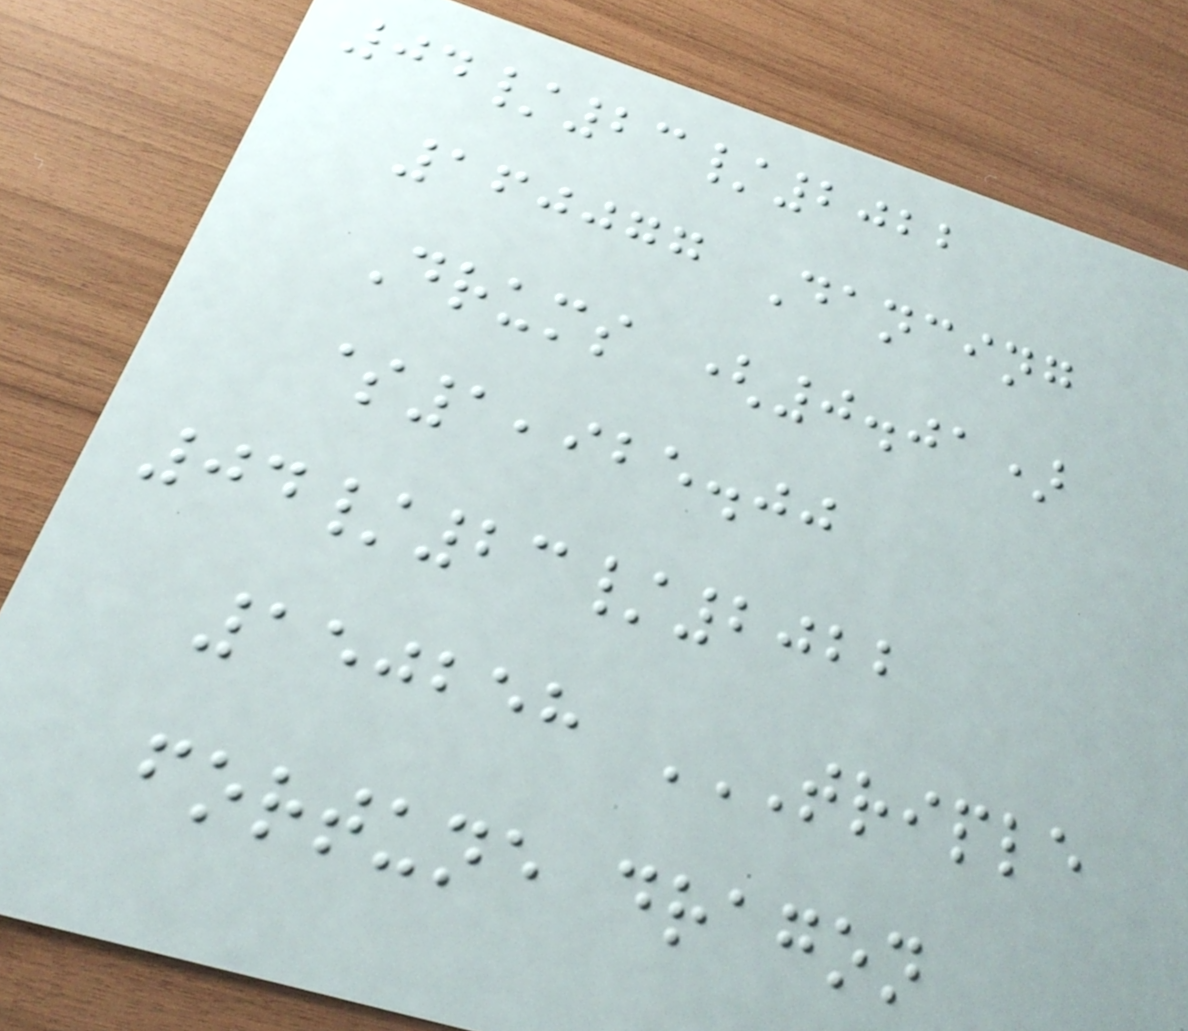04/23/2022
160077 Dancing
Drums (0.01)
$1,925.00
04/23/2022
150258 TRIPLE
FORTUNE DRAGON
